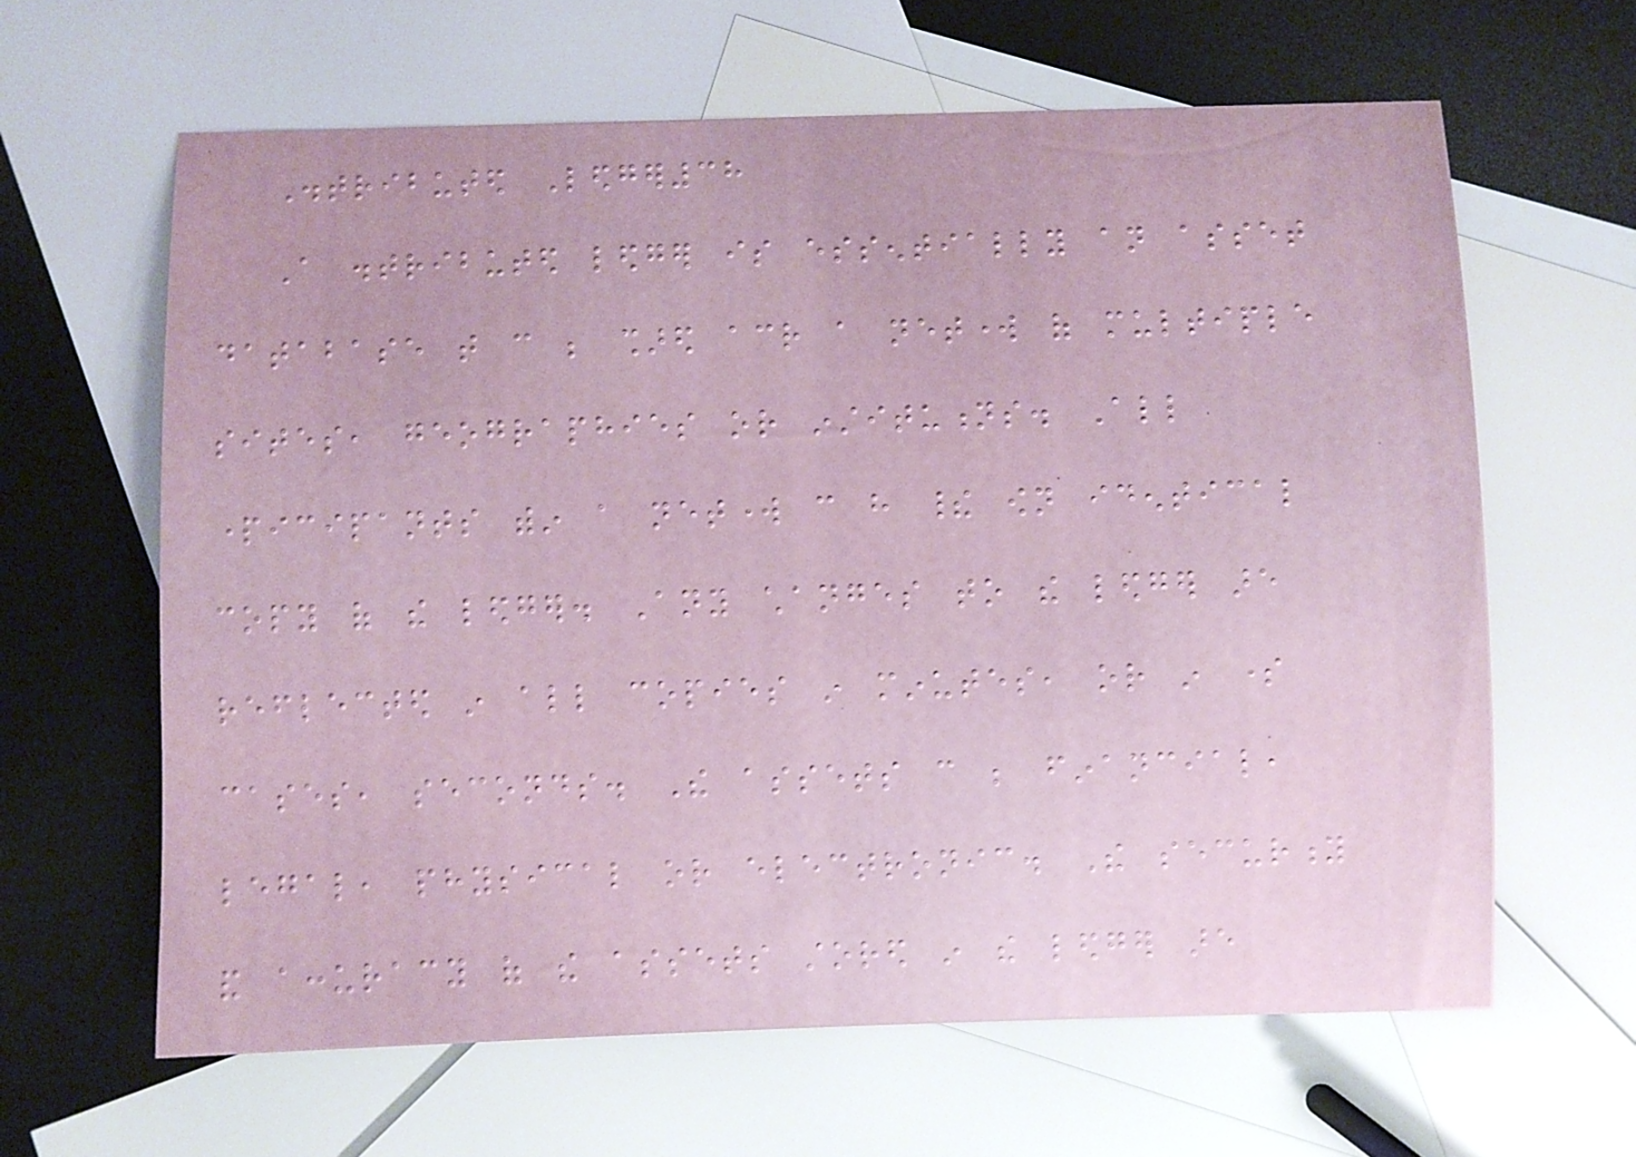Distributed Ledger38
A distributed ledger is essentially an asset
database that can be shared across a network of multiple
sites, geographies or institutions. All
participants within a network can have their own identical
copy of the ledger. Any changes to the ledger are
reflected in all copies in minutes, or in some
cases, seconds. The assets can be financial,
legal, physical or electronic. The security
and accuracy of the assets stored in the ledger are
